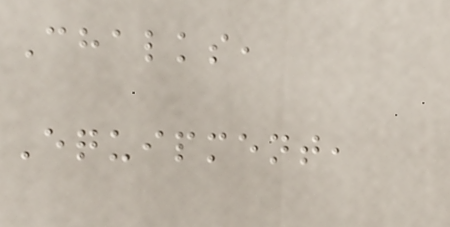Chalks,
Equipment,
